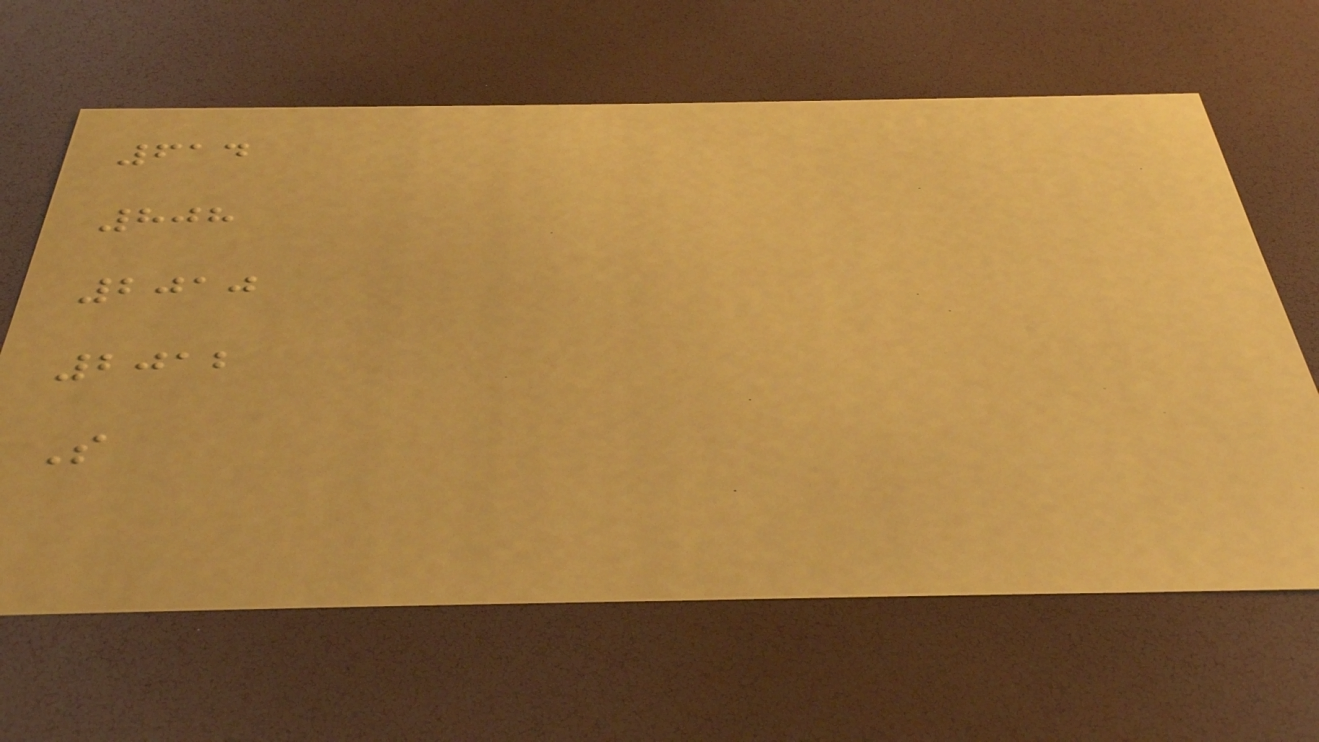614
808
2010
2012
S
